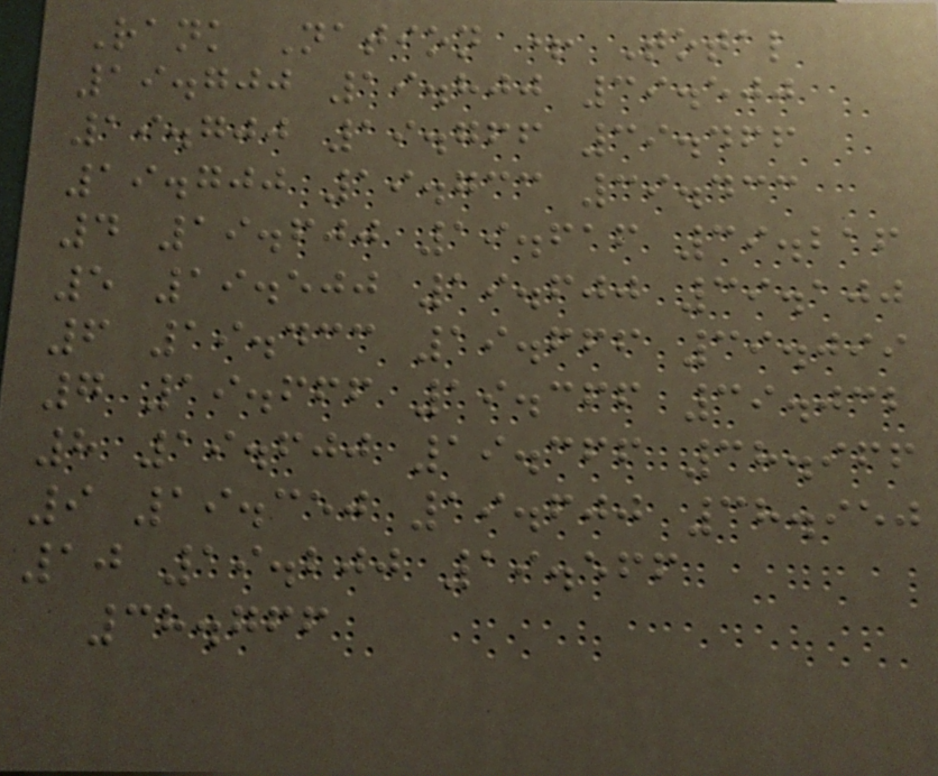Rank Nation + Total
19.700 19.800 39.500
19.700 19.766 39.466
19.700 19.733 39.433
4 19.600 19.616 39.216
5 19.500 19.600 39.100
6 19.433 19.666 39.099
7 19.666 19.366 39.032
8 19.600 19.366 38.966
9 19.350 19.600 38.950
10 19.200 19.566
38.766
